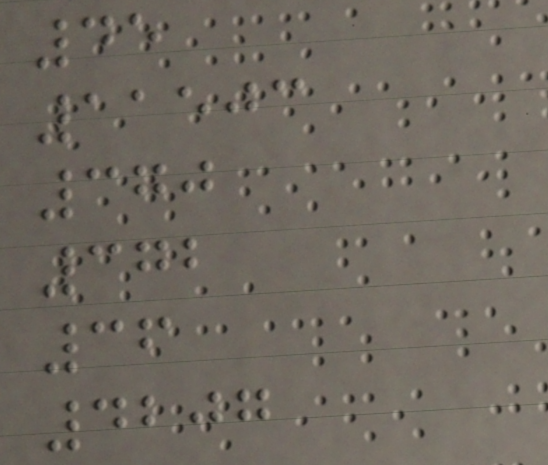45
11503
370
372
36
4207
